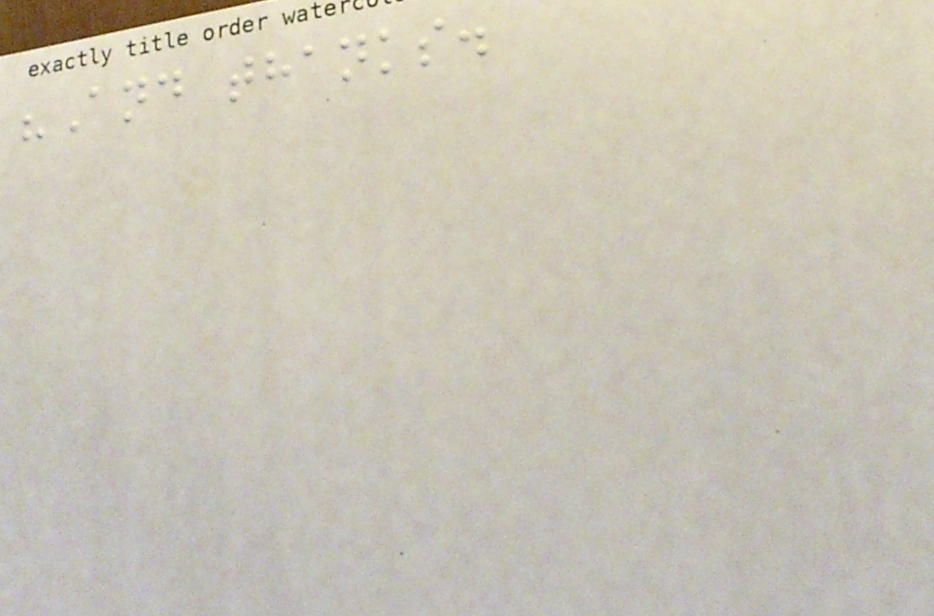"And thanks.
